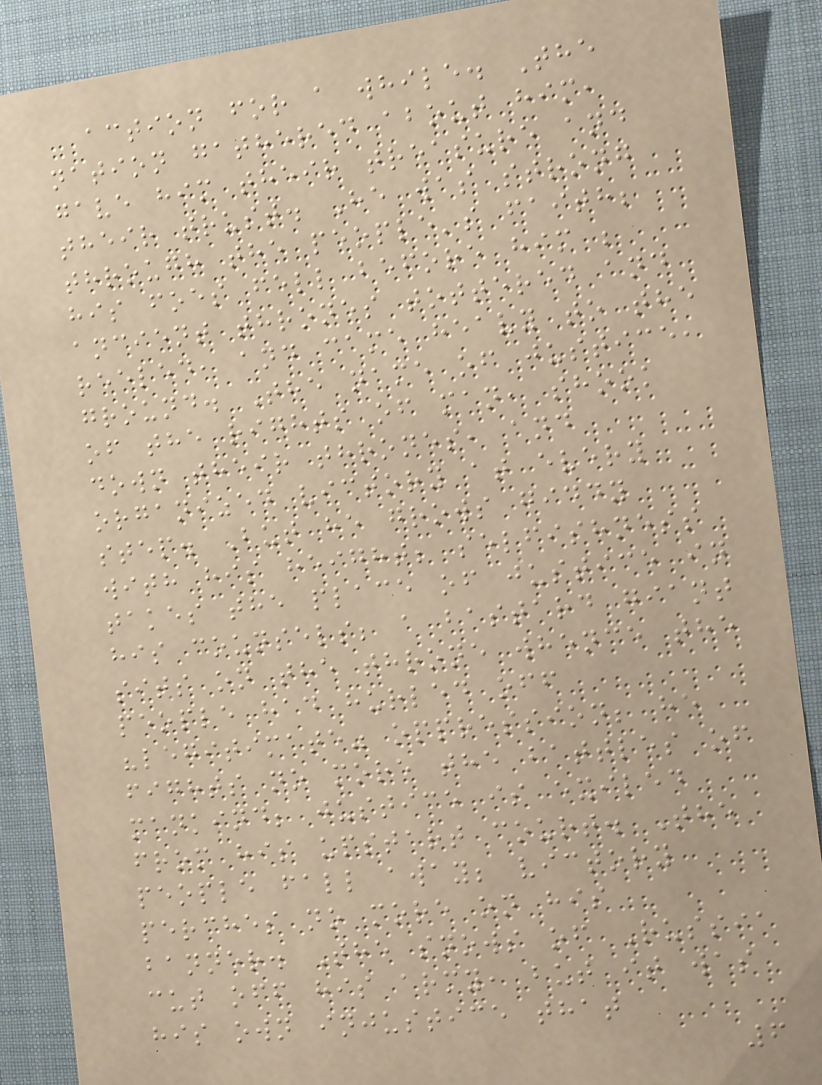action for a while. The
nation gathered about him,
gave him their treasure and
their trust. He was strong
through the people's faith;
his foes fell before him ;
ancient thrones tottered and
reeled, and came heavy to the
ground. The name of justice,
of the rights of man, shook
down their thrones, and
organized victory at every
step. But he grows giddy
with his height; selfishness
takes the place of justice in
his counsels; a bastard giant
sits on the throne whence the
people had hurled off
"legitimate" oppression; he
fights no more the battles of
mankind; justice is exiled
from his upstart court. The
people fall away; victory
perches no more on his
banner. The snows of Russia
cut off his army, but it was
his own injustice that
6
